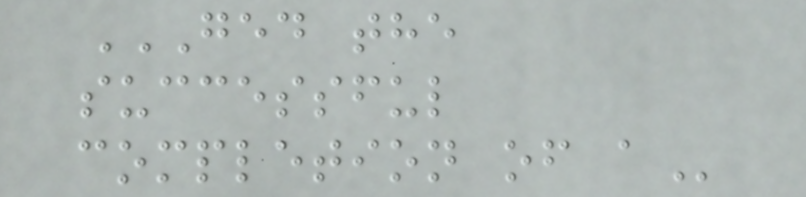GED THE
SUCCESSFUL
COMPLETION OF A
